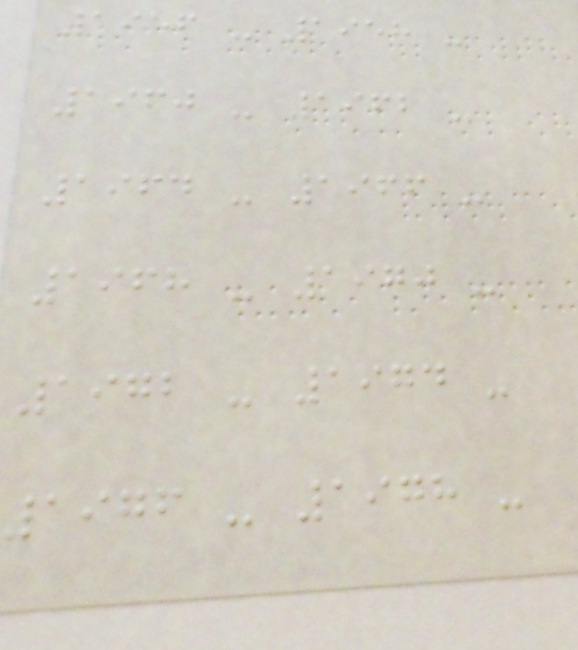1956 - 1958 -
1960 - 1962 -
1964 - 1966 -
1968 - 1970 -
1972 - 1974 -
1976 - 1978 -
